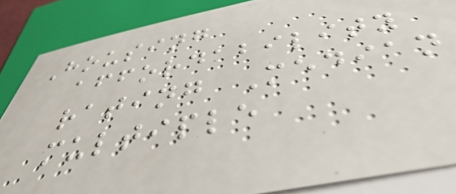Housing
affordability
rating Median
multiple
